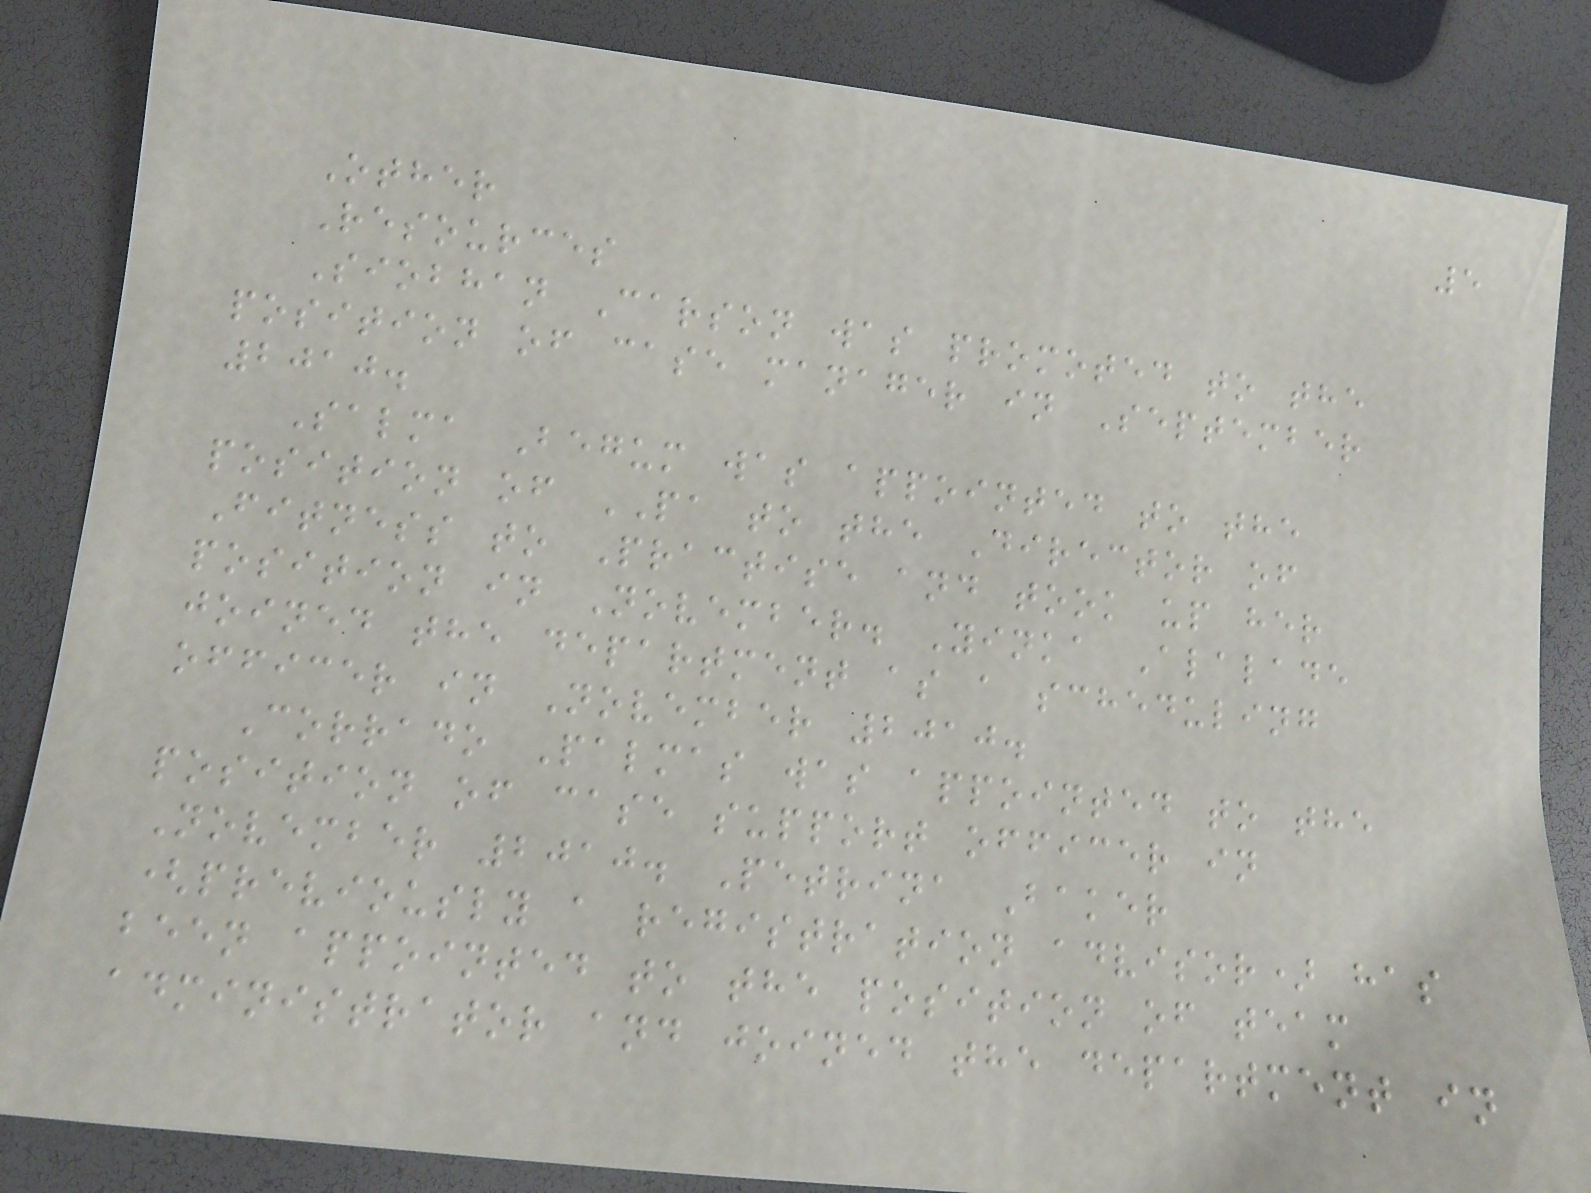5
Other
Resources
Siobhan Carson was promoted to the
position of case manager in September
2010.
Salma Begum was appointed to the
position of PA to the Director of
Fitness to Practise and took up her
position in November. Yinka Alalade
joined the department as a scheduling
officer in November 2010.
Corrado Palmas was appointed to the
position of case support officer in
November 2010. Petrina Baker
(previously a registration advisor) has
been appointed to the position of team
administrator and joined the department in
